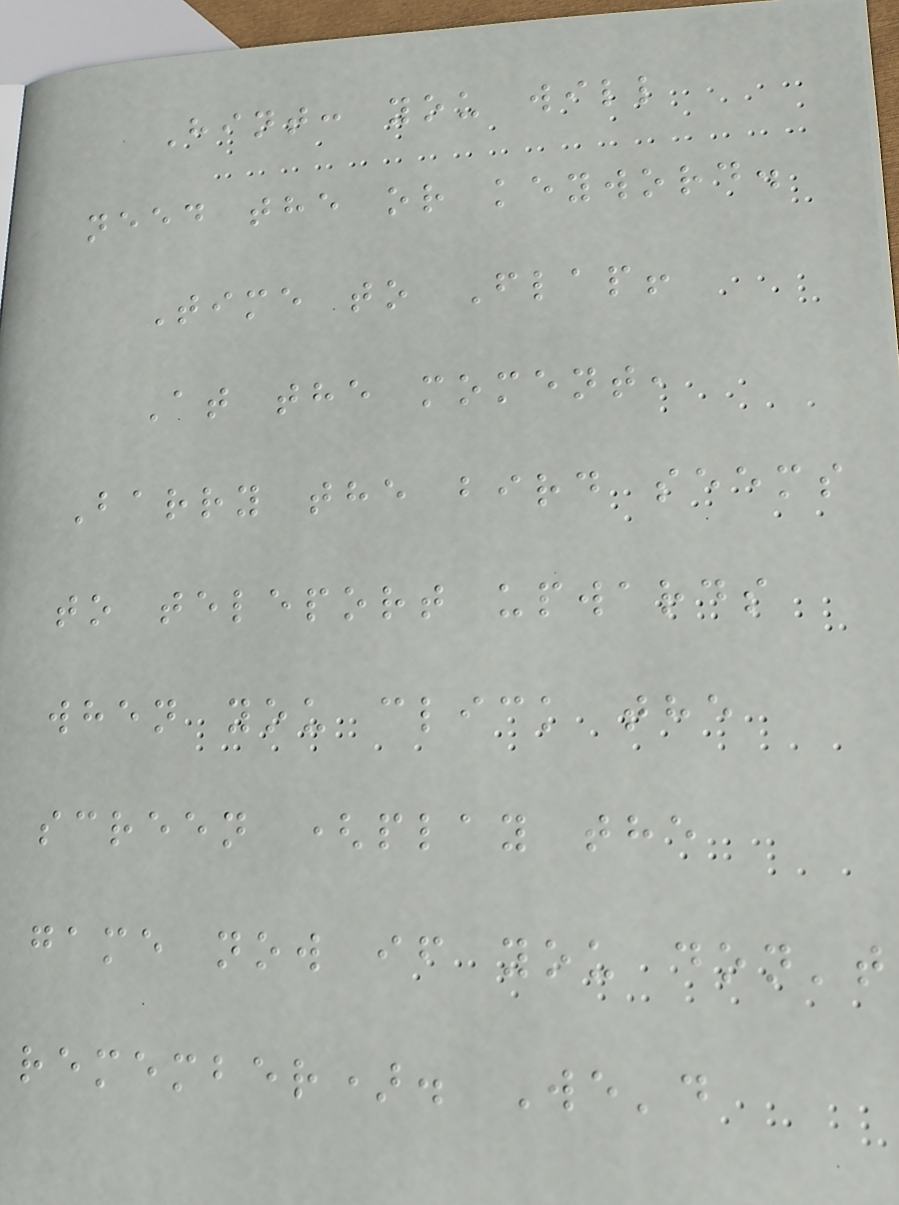Hint: you will
need the or keyword.
Time to Flap!
At the moment,
Barry the bird seems
to teleport upwards
when you click the
screen (play the
game now if you don't
remember). We'd
